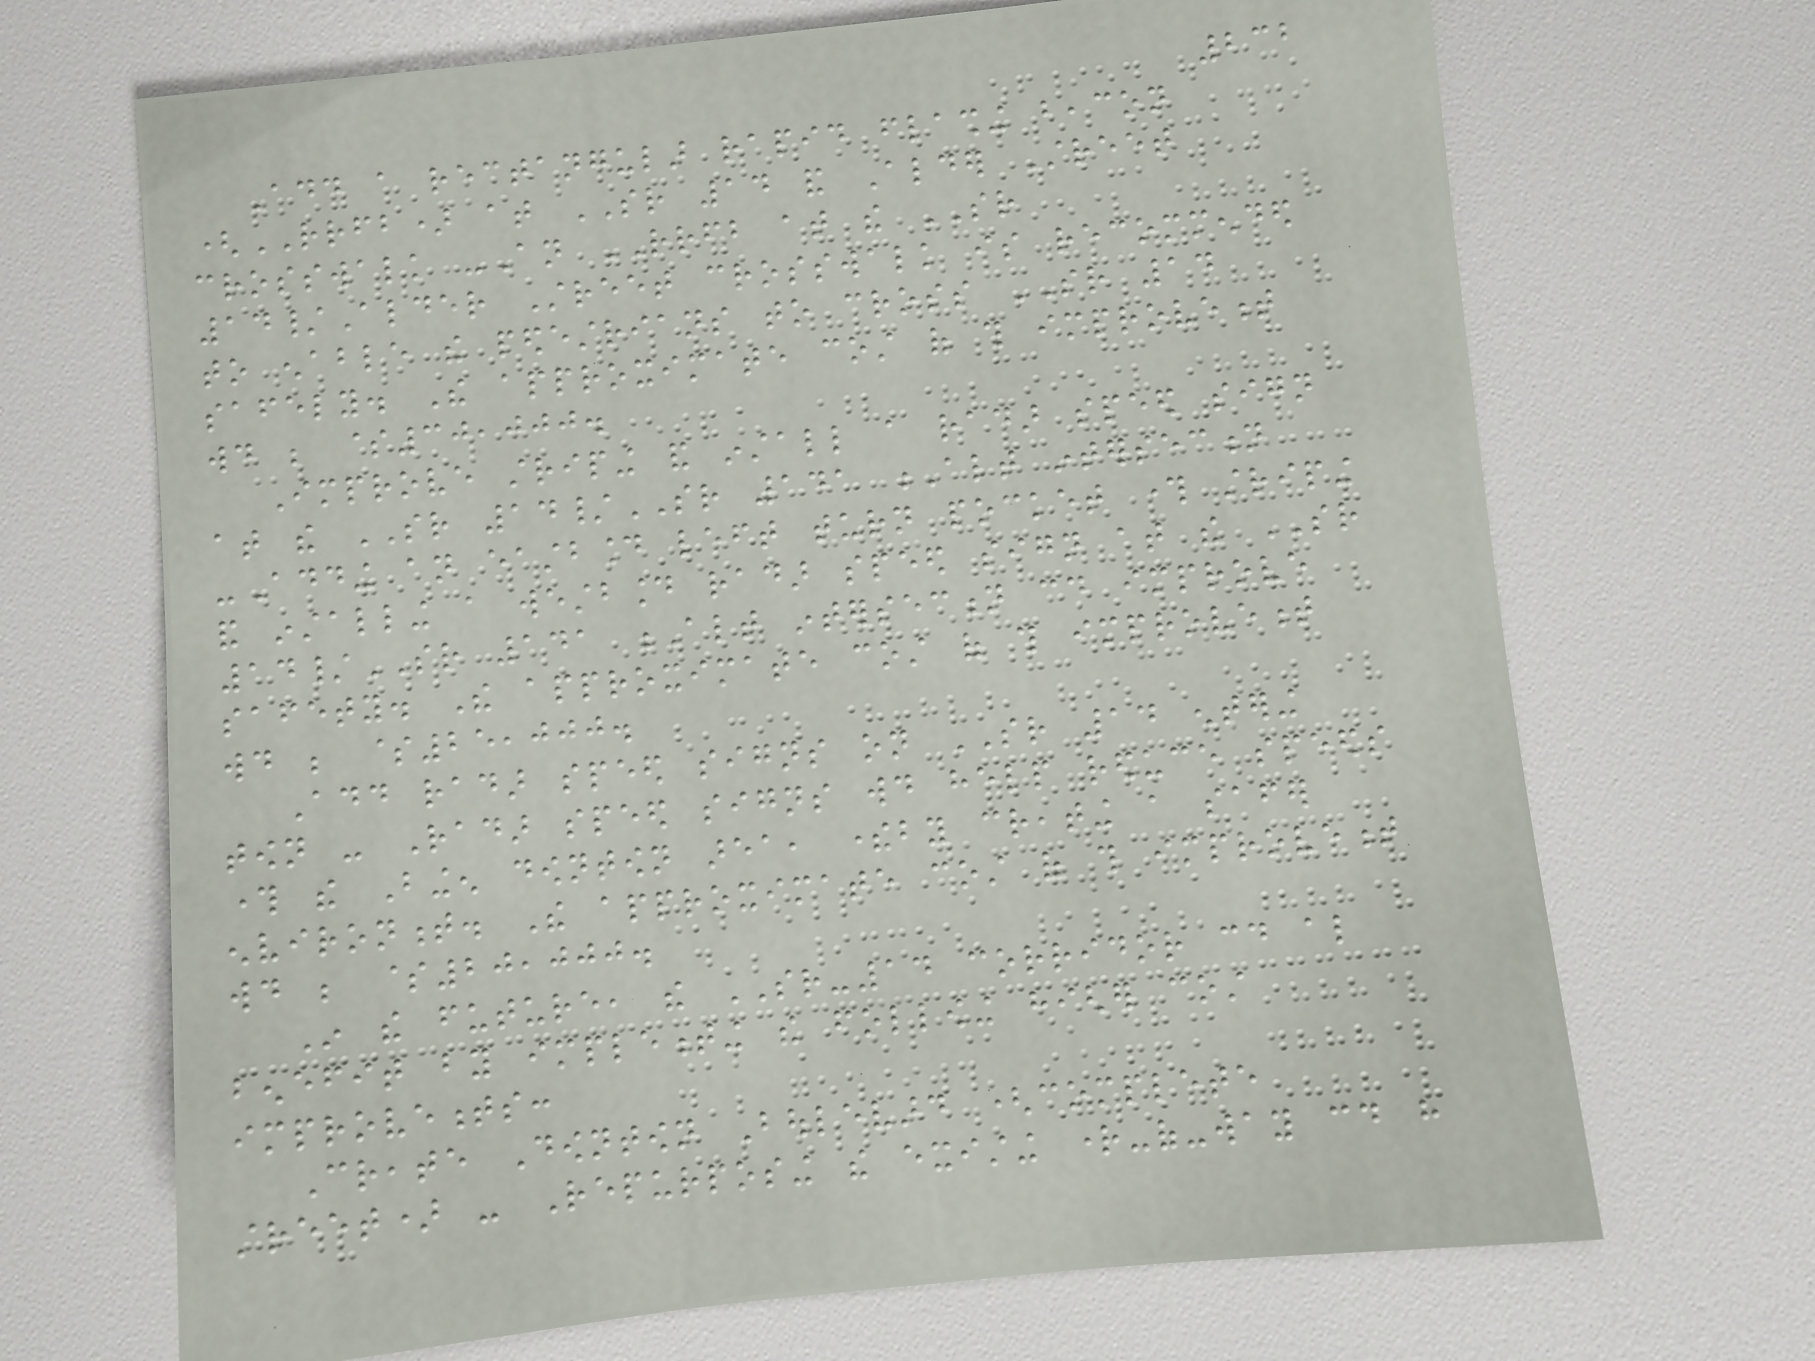232
Add a rectangular rapid flashing beacon
(RRFB) at SR 14 and Alder Street
crosswalk -An RRFB at the SR
14/Alder Street crosswalk is recommended
to enable the pedestrians to cross SR 14
safely. The approximate cost of this improvement
would be $30,000.
Improve striping and install a radar speed sign
at the SR 14/SR 141 Alt intersection
-Adding an eastbound left turn pocket through striping
and installing a westbound radar speed sign at the SR
14/SR 141 Alt intersection could improve
safety. The approximate cost of this improvement
would be $25,000.
Add radar speed signs on SR 14 entering
town - Radar speed signs would help reduce speeds
through the Bingen downtown area, thereby creating a safer
environment. The approximate cost of this improvement
would be $20,000.
In the future, the SR-14 corridor could also
benefit by implementing the following higher cost
improvements:
Create Downtown Boulevard (complete
street) - Repurposing the existing right-of-way could have
